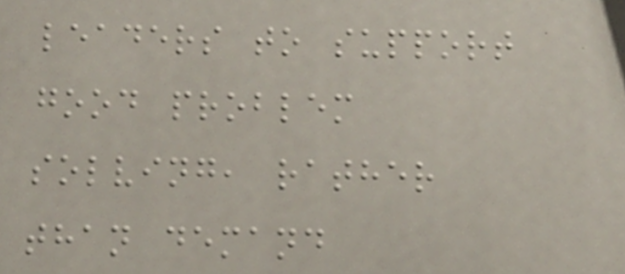leaders to support
good problem
solving, rather
than demand
